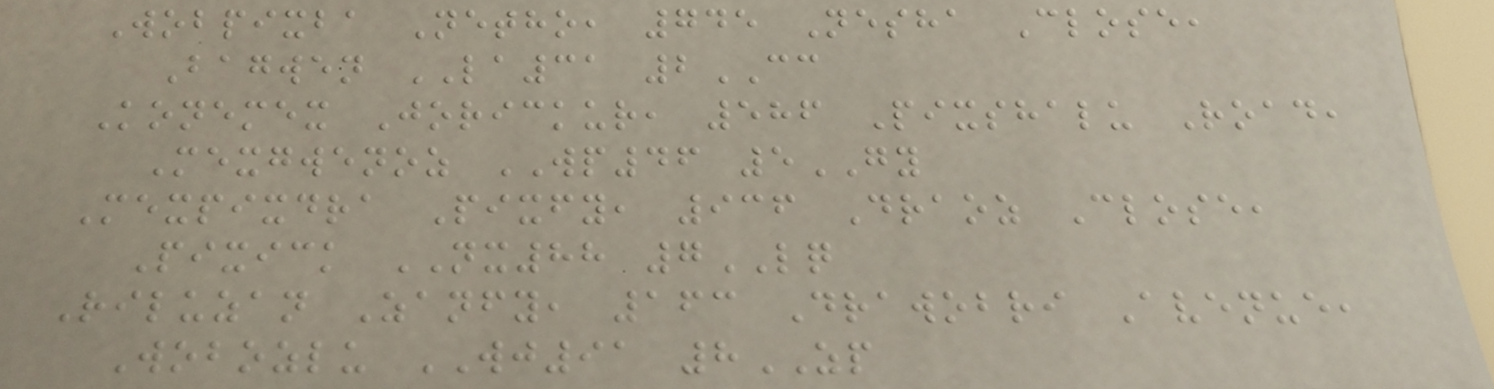Wobpixba Netho, 745 Nesha Close,
Bagwen LA31 2CC
Konemex Jorickur, 586 Pixshalu Road,
Mexgwenoz WP46 5GY
Mexpixdra Pixfy, 936 Draoz Close,
Pixick NX88 7LQ
Riluzan Zanfy, 163 Drawobri Avenue,
Wobozlu WJ91 8ZP
